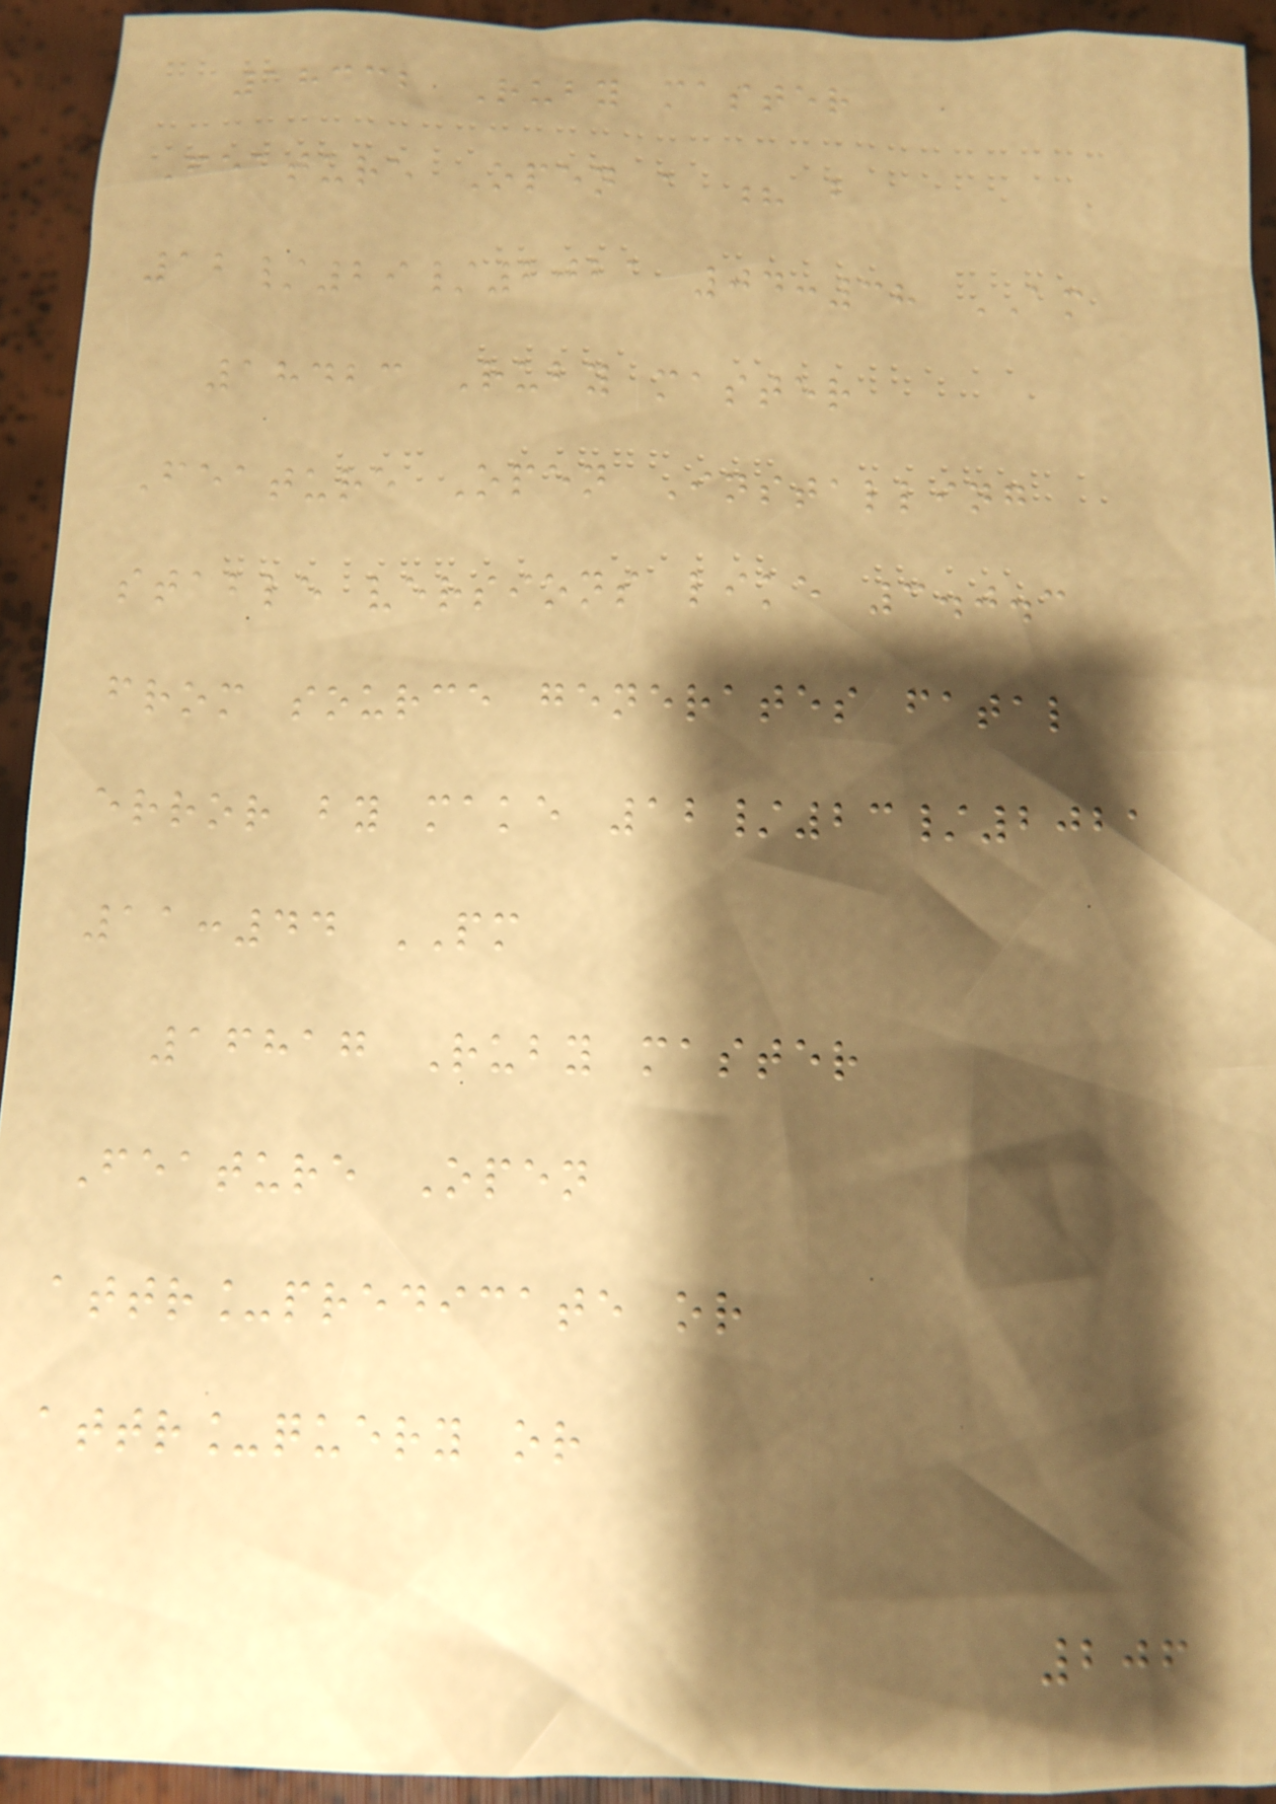18332 Ruby master
Feature Open a ? b
12/29/2021 04:38 AM
18423 Ruby master
Feature Open Installing
stable versions like 3.0.3
from source generates fatal
error by make 12/23/2021
11:44 PM
16817 Ruby master
Feature Open
attr_predicate or
attr_query or
206
